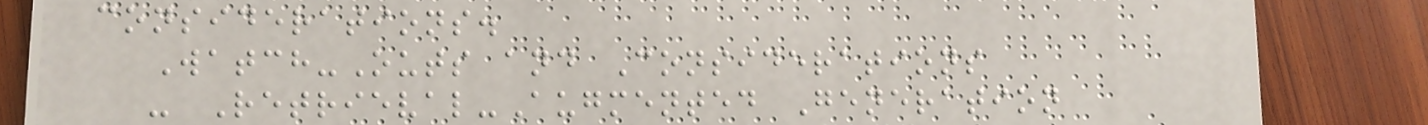considerations.
Watch-Outs and Considerations
- Retrieval-Augmented Generation
